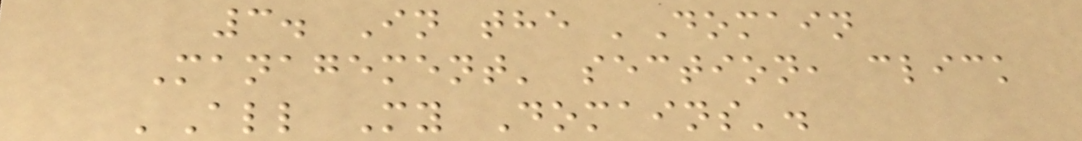3. In the 'Domain
Management' section, click
'All My Domains'.
